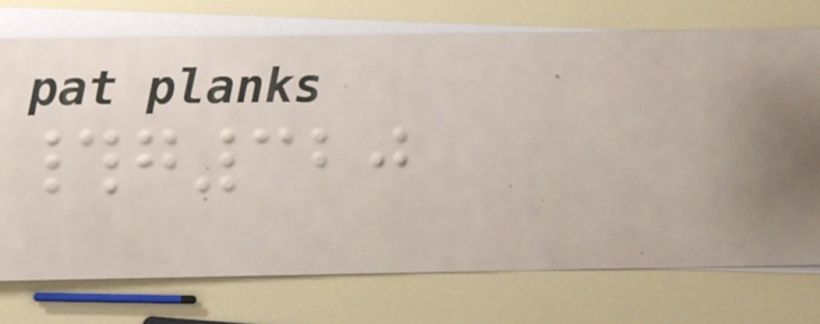#g320
